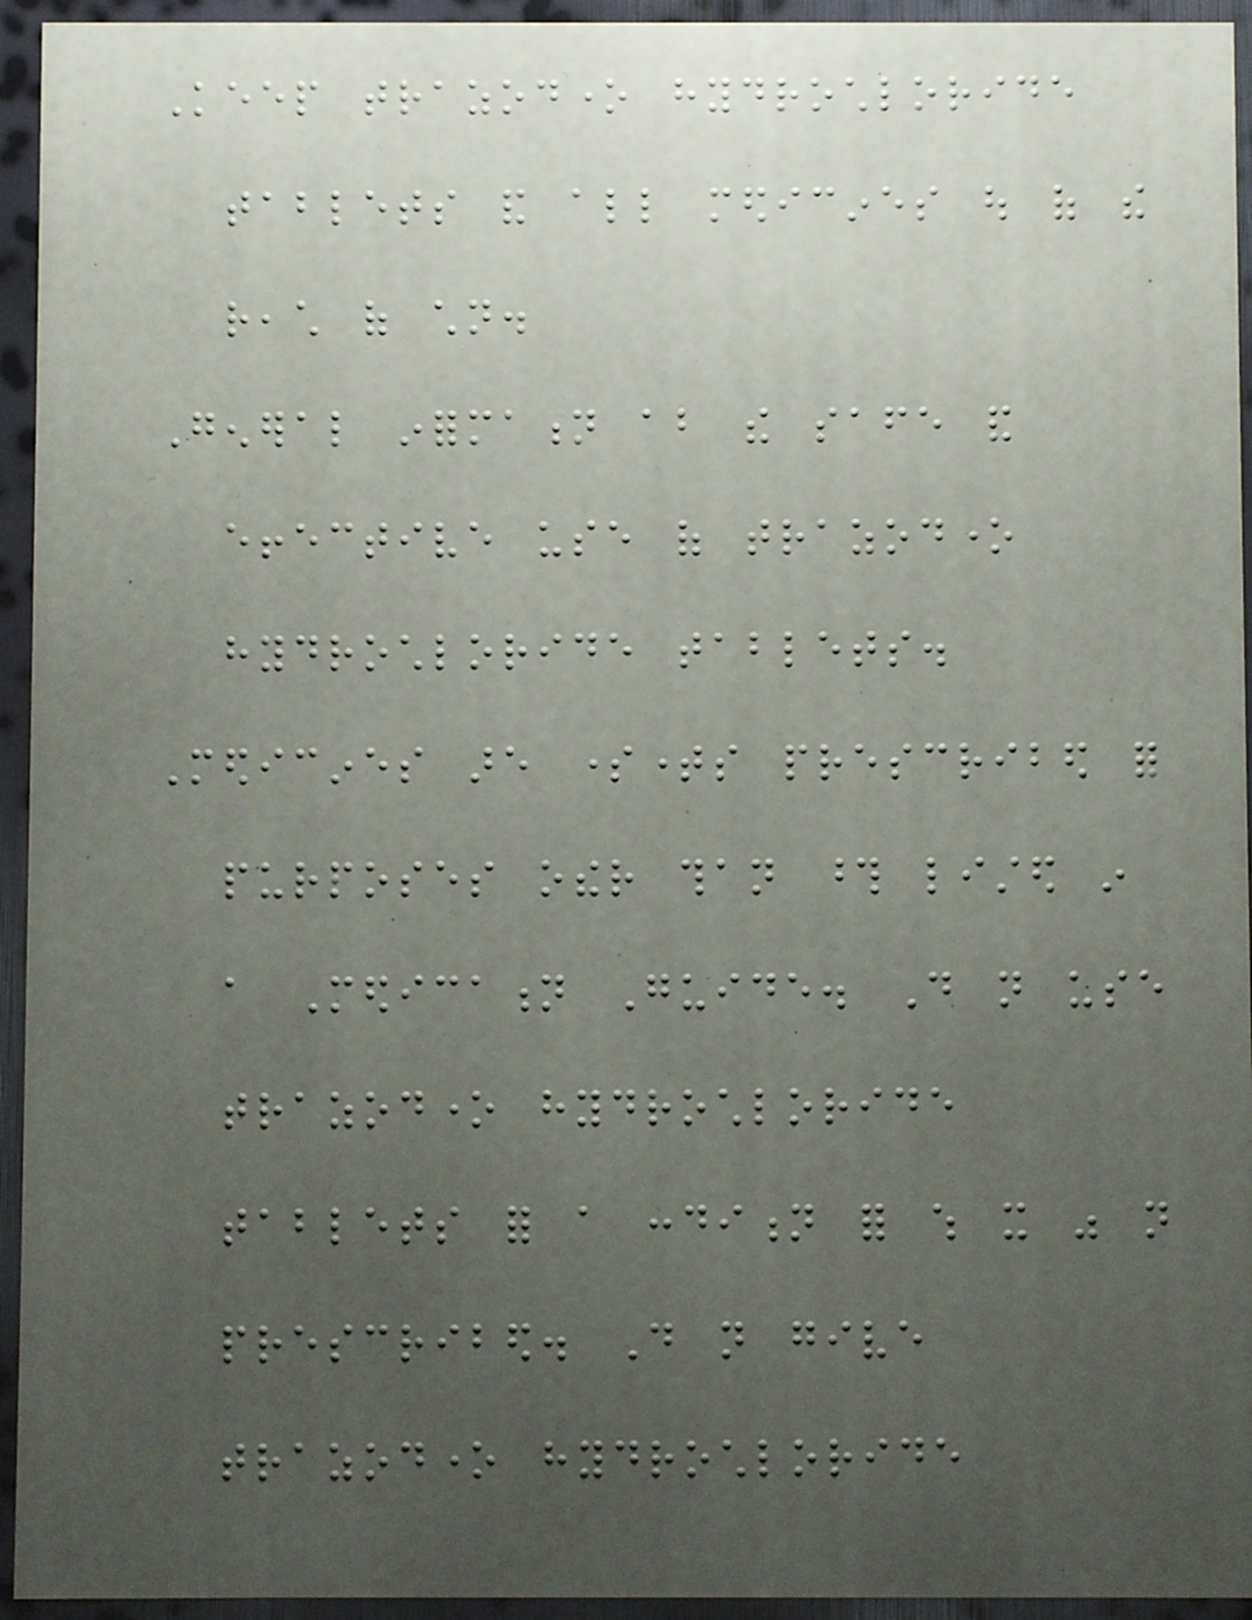Keep trazodone hydrochloride
tablets and all medicines out of the
reach of children.
General information about the safe and
effective use of trazodone
hydrochloride tablets.
Medicines are sometimes prescribed for
purposes other than those listed in
a Medication Guide. Do not use
trazodone hydrochloride
tablets for a condition for which it was not
prescribed. Do not give
trazodone hydrochloride
